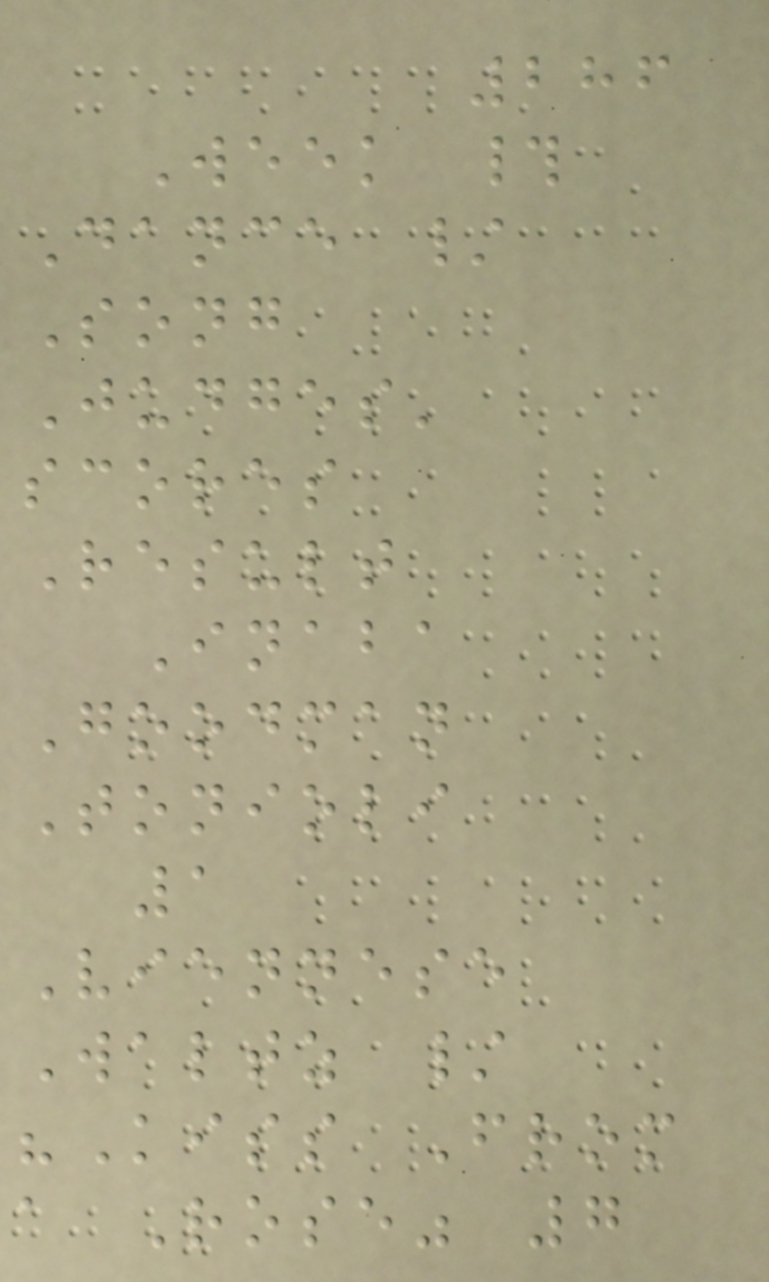286
Week #
Dance /
Song
Judges'
scores
Result
Inaba
Goodman
Tonioli
1
Viennese
Waltz /
"Kiss From
a Rose" 7
